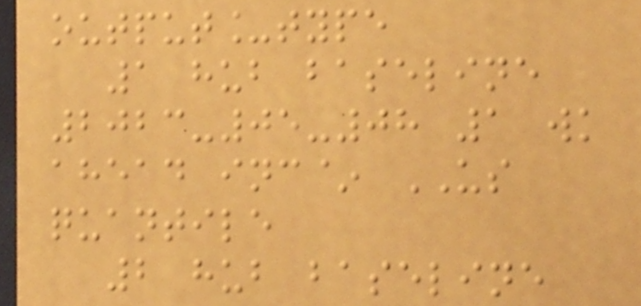output_type
1 hub baseline
2023-05-08 1 wk
ahead inc~ US
quantile
2 hub baseline
